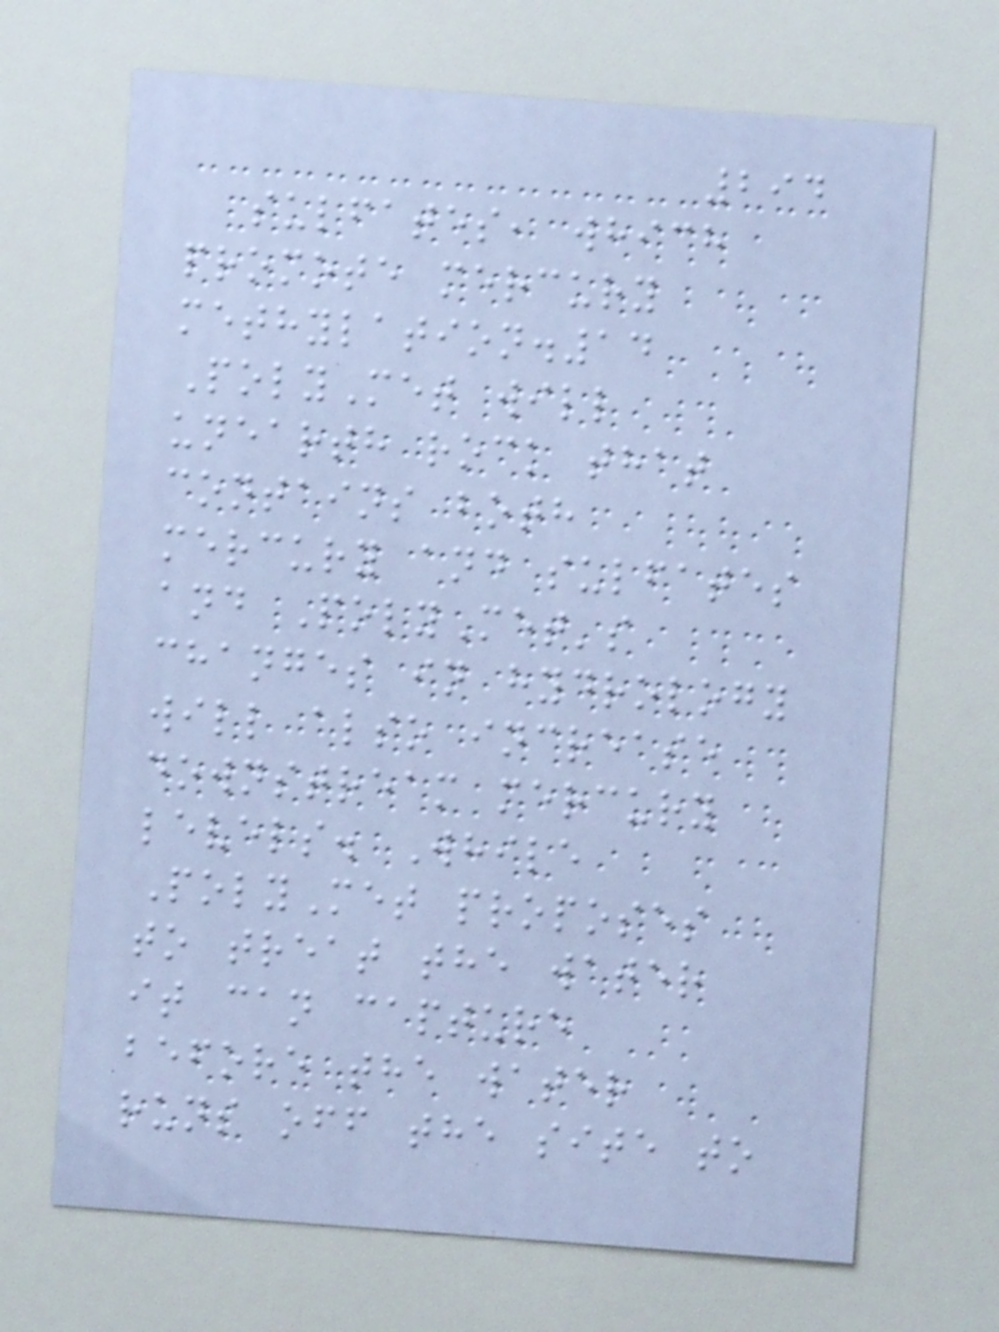294
sulfates, which
promote mercury
methylation.14
PolyMet will
unearth rock that
contains both
mercury and sulfates
and PolyMet's
changes in hydrology
will also increase
downstream mercury
levels. While
PolyMet proposes
to treat the water
it can capture
before the water
runs off the site to
